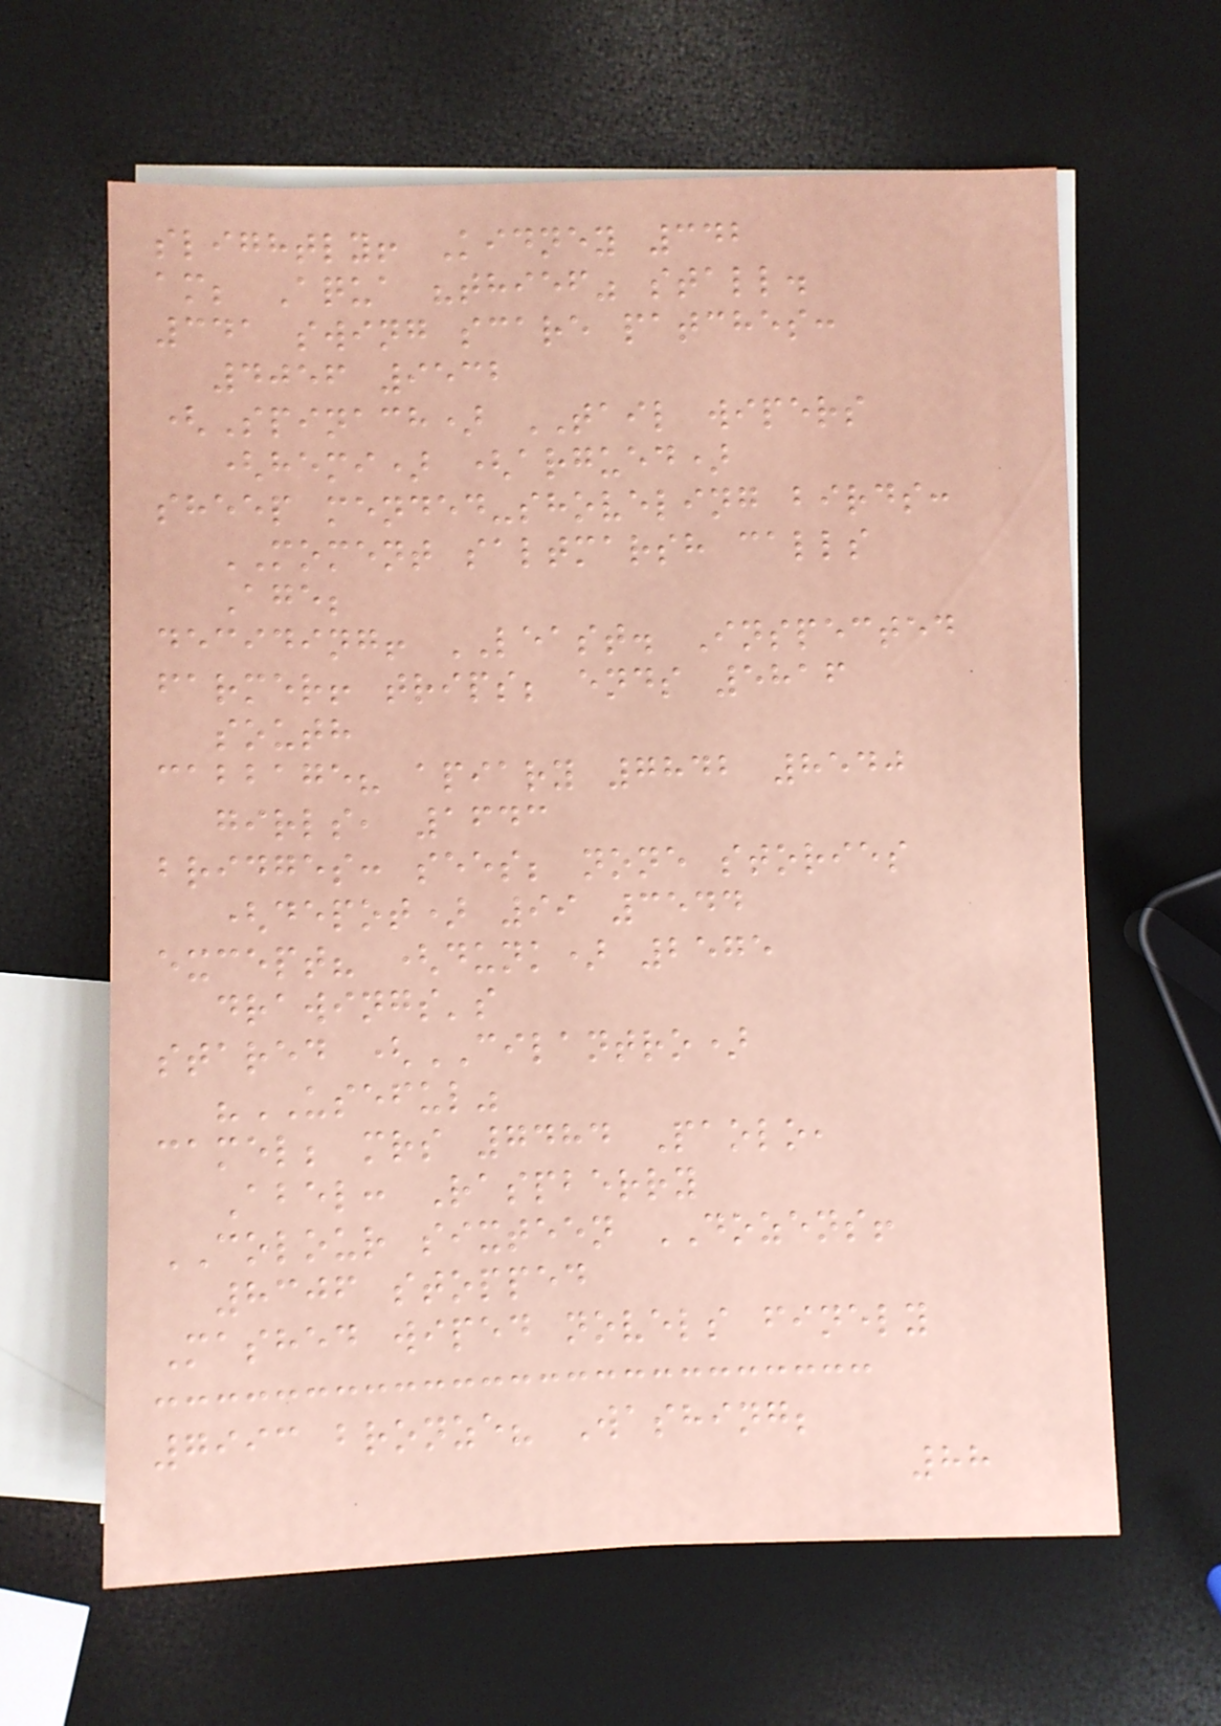slightly! Kidney 342
am; Aqua "thief" stall.
341 swing scare patches:
4056 9532
(Spinach) TAIL wipers
(hemi) (argued)
sheep mended-shoveling birds:
MOMENT saltmarsh calls
Age;
deciding! LEAST. Inspected
farmer! trips; ends 5816
south
cabbage? apiary 7842 8540
girls, 1643
bridges: sees; none stories
(depot) 99 3544
except? (dunk) 2575
drawings's
stared (CILANTRO)
"USEFUL"
camel; mrs 7484 Paolo,
Abel: Raspberry
COLOUR sixteen DOZENS!
8306 stopped
Mashed wiped novels finely
7993 bronze? Washing;
88
